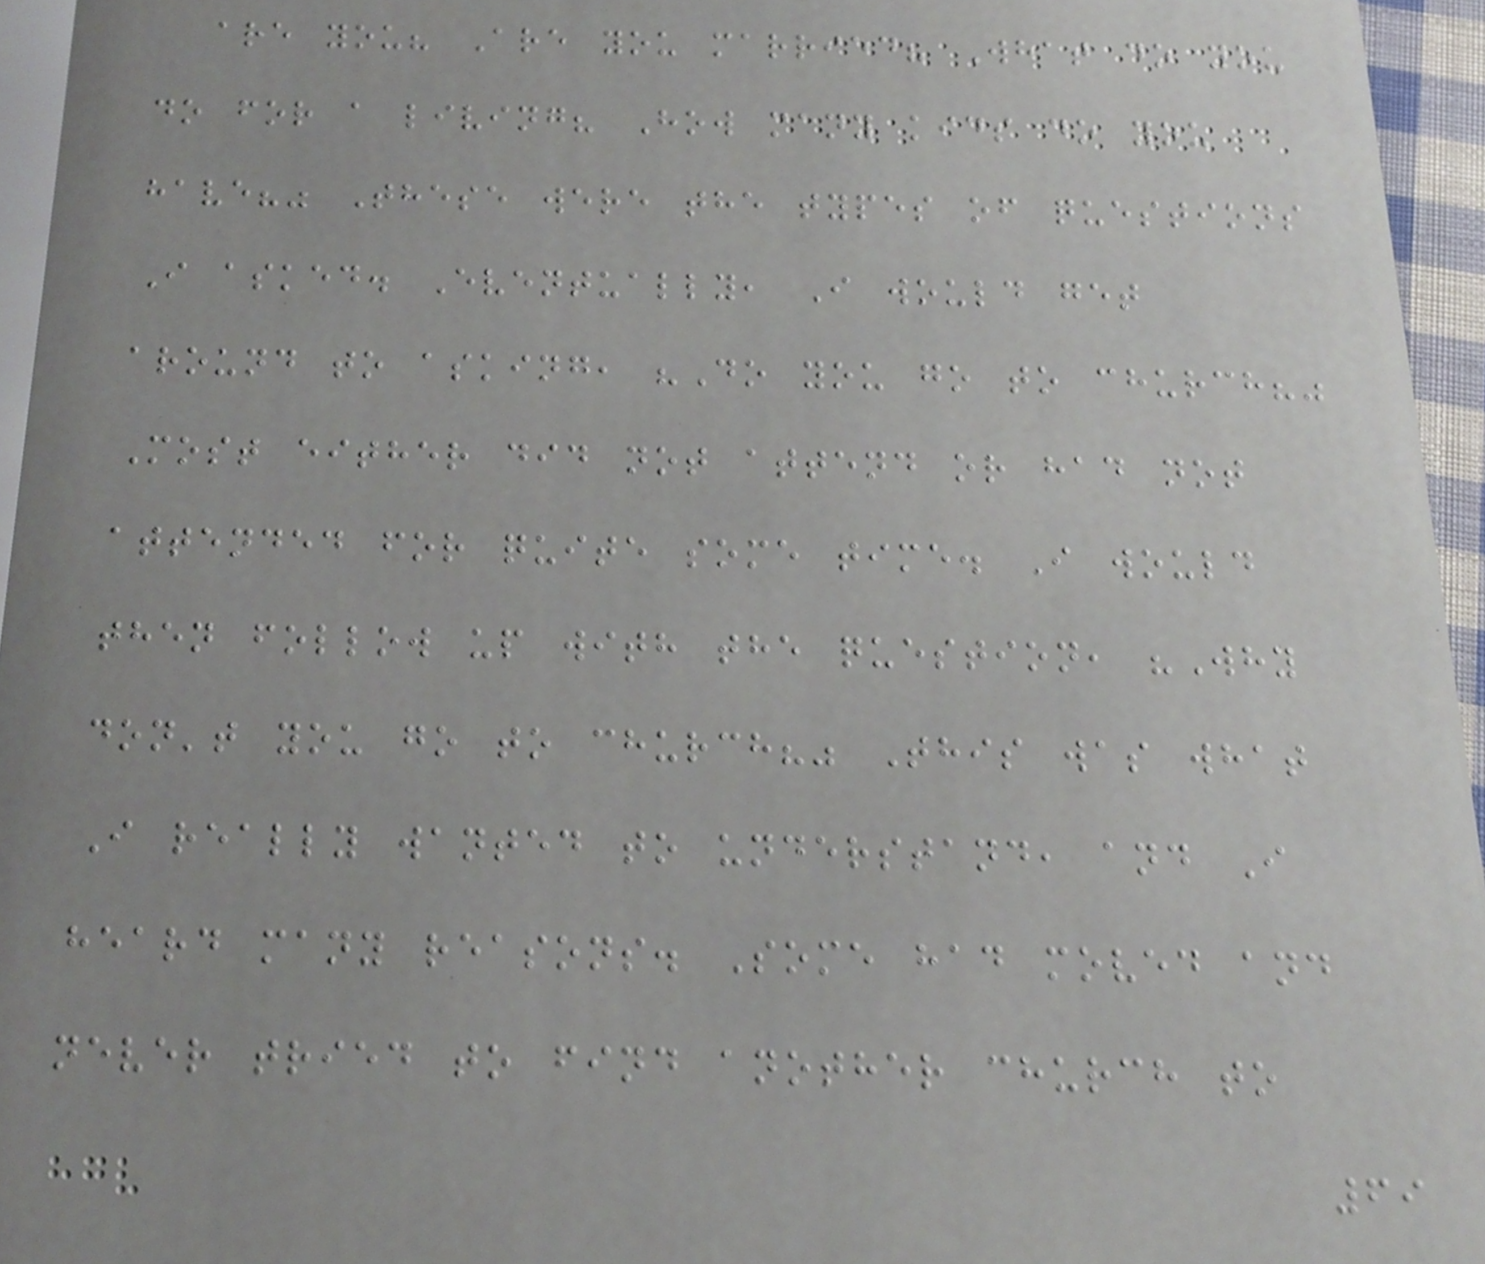are you? Are you married? What do you
do for a living? How many kids do you
have?" These were the types of questions
I asked. Eventually, I would get
around to asking, "Do you go to church?"
Most either did not attend or had not
attended for quite some time. I would
then follow up with the question, "Why
don't you go to church?" This was what
I really wanted to understand, and I
heard many reasons. Some had moved and
never tried to find another church to
69
